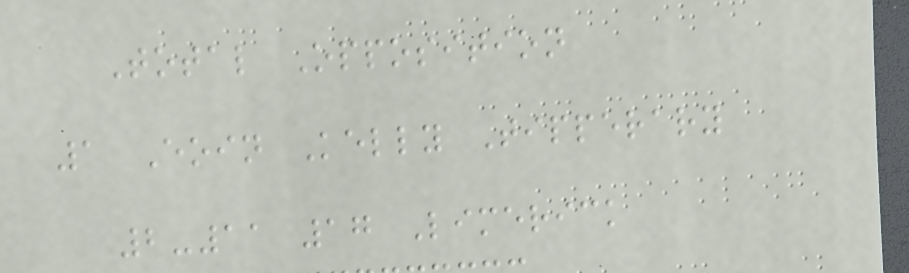Total Opposition
1 Eoin Kelly Tipperary
2-11 17 Limerick
